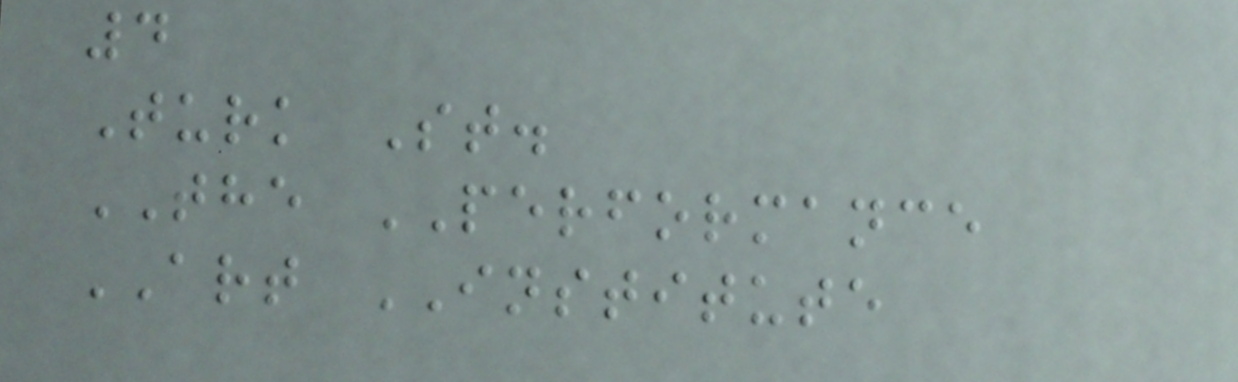4
Turk St.
THE PERFORMANCE
ART INSTITUTE
